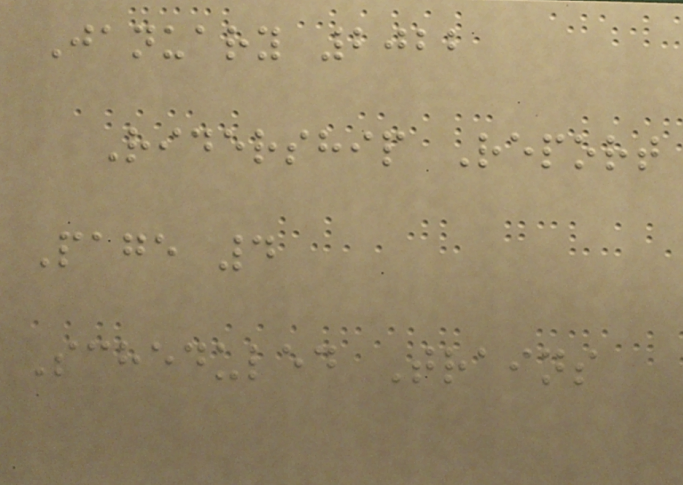January 2022
Ridership Report
Page 4
Scheduled Trains
